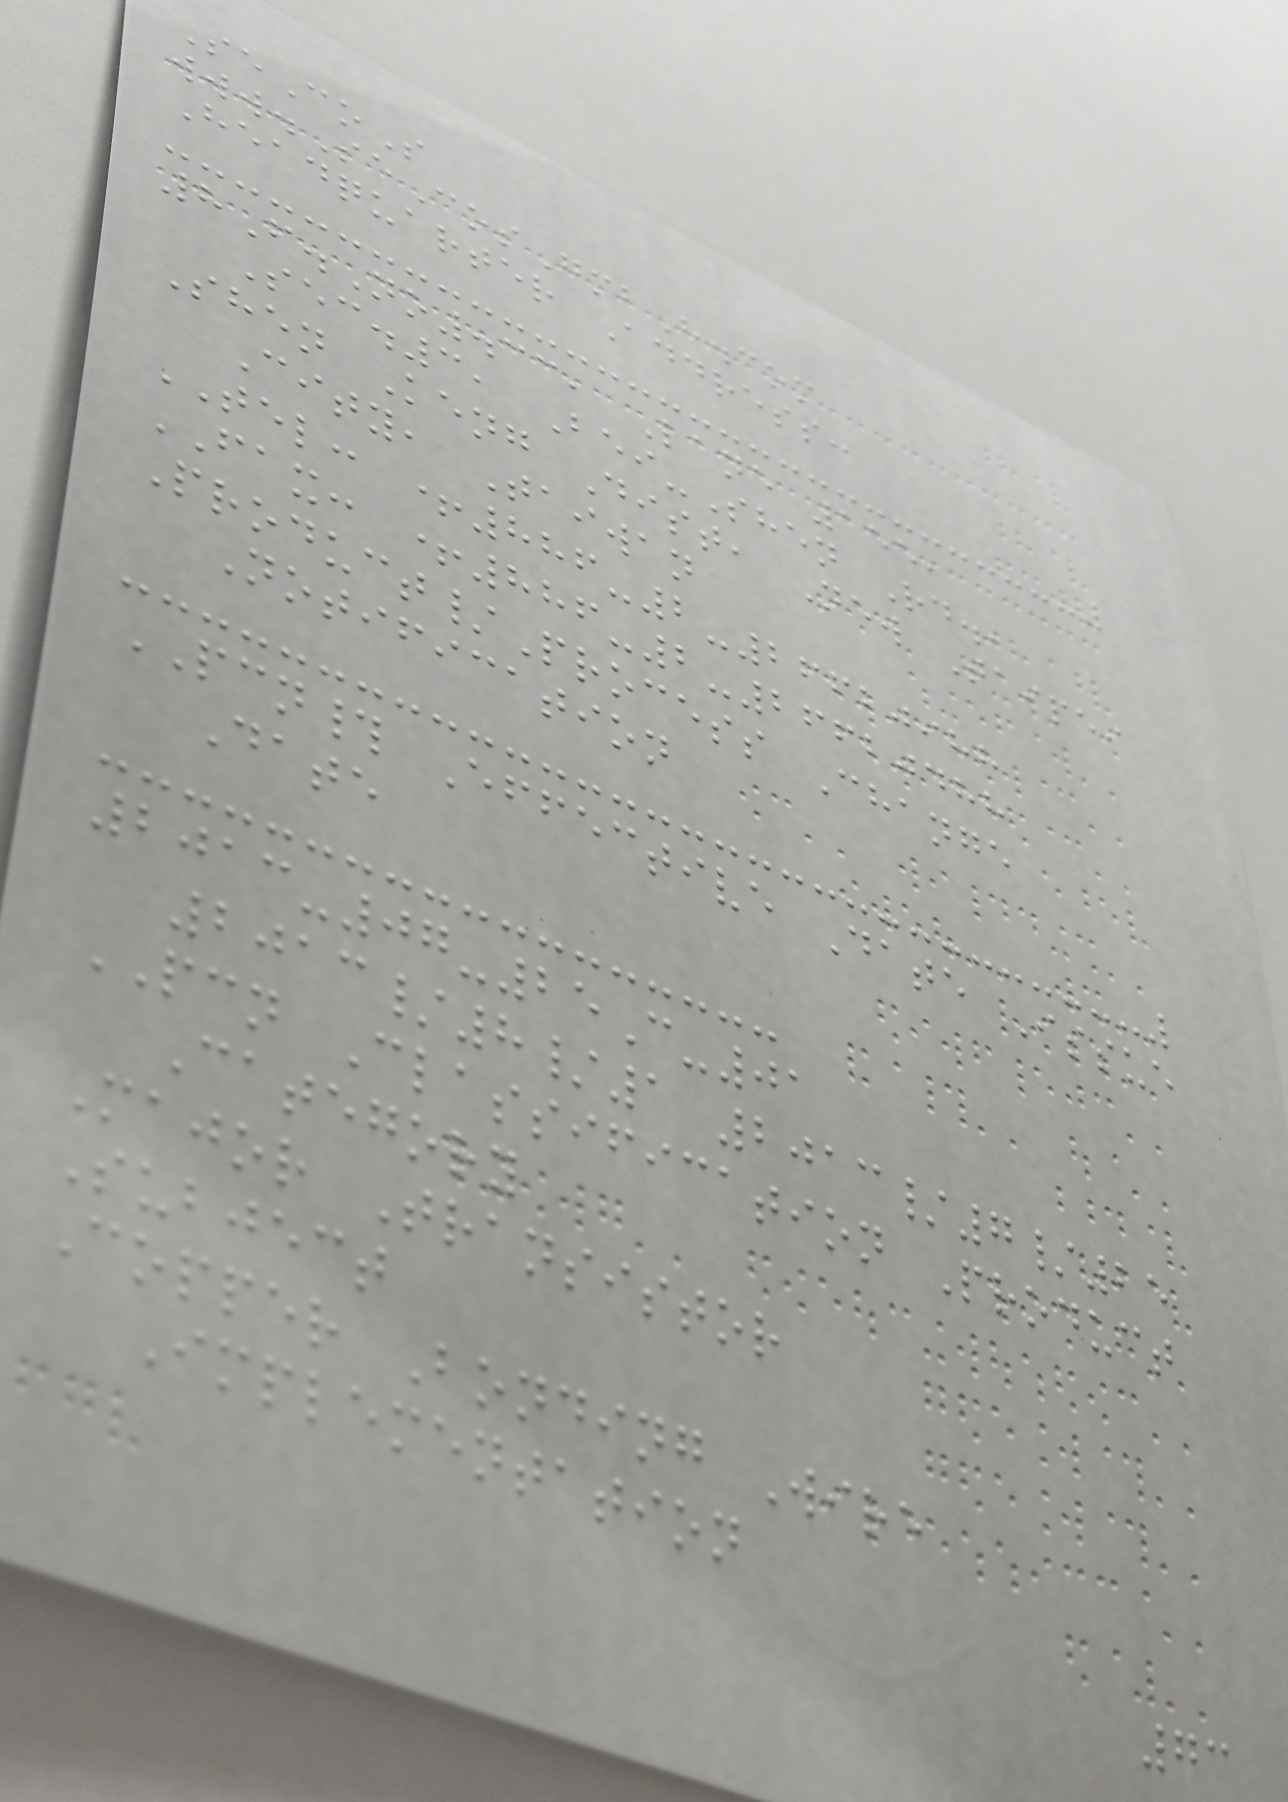SeCoS
www.SeCosGmbH.com
Headquarter Address:
8F.No.33, Lane 155,
Sec.3, Bei-Shen Rd.,
Shen Keng Dist, New Taipei
City, Taiwan
TEL: +886-2-26620988
FAX: +886-2-26620488
Product/Process Change
Notification
PCN# Effective Date Issue
Date
2013-07-25C-01
2013/8/1 2013/7/25
PCN Classification Product
Category
Major Transistor
Subject
Copper Bonding Wire
Implementation
73
